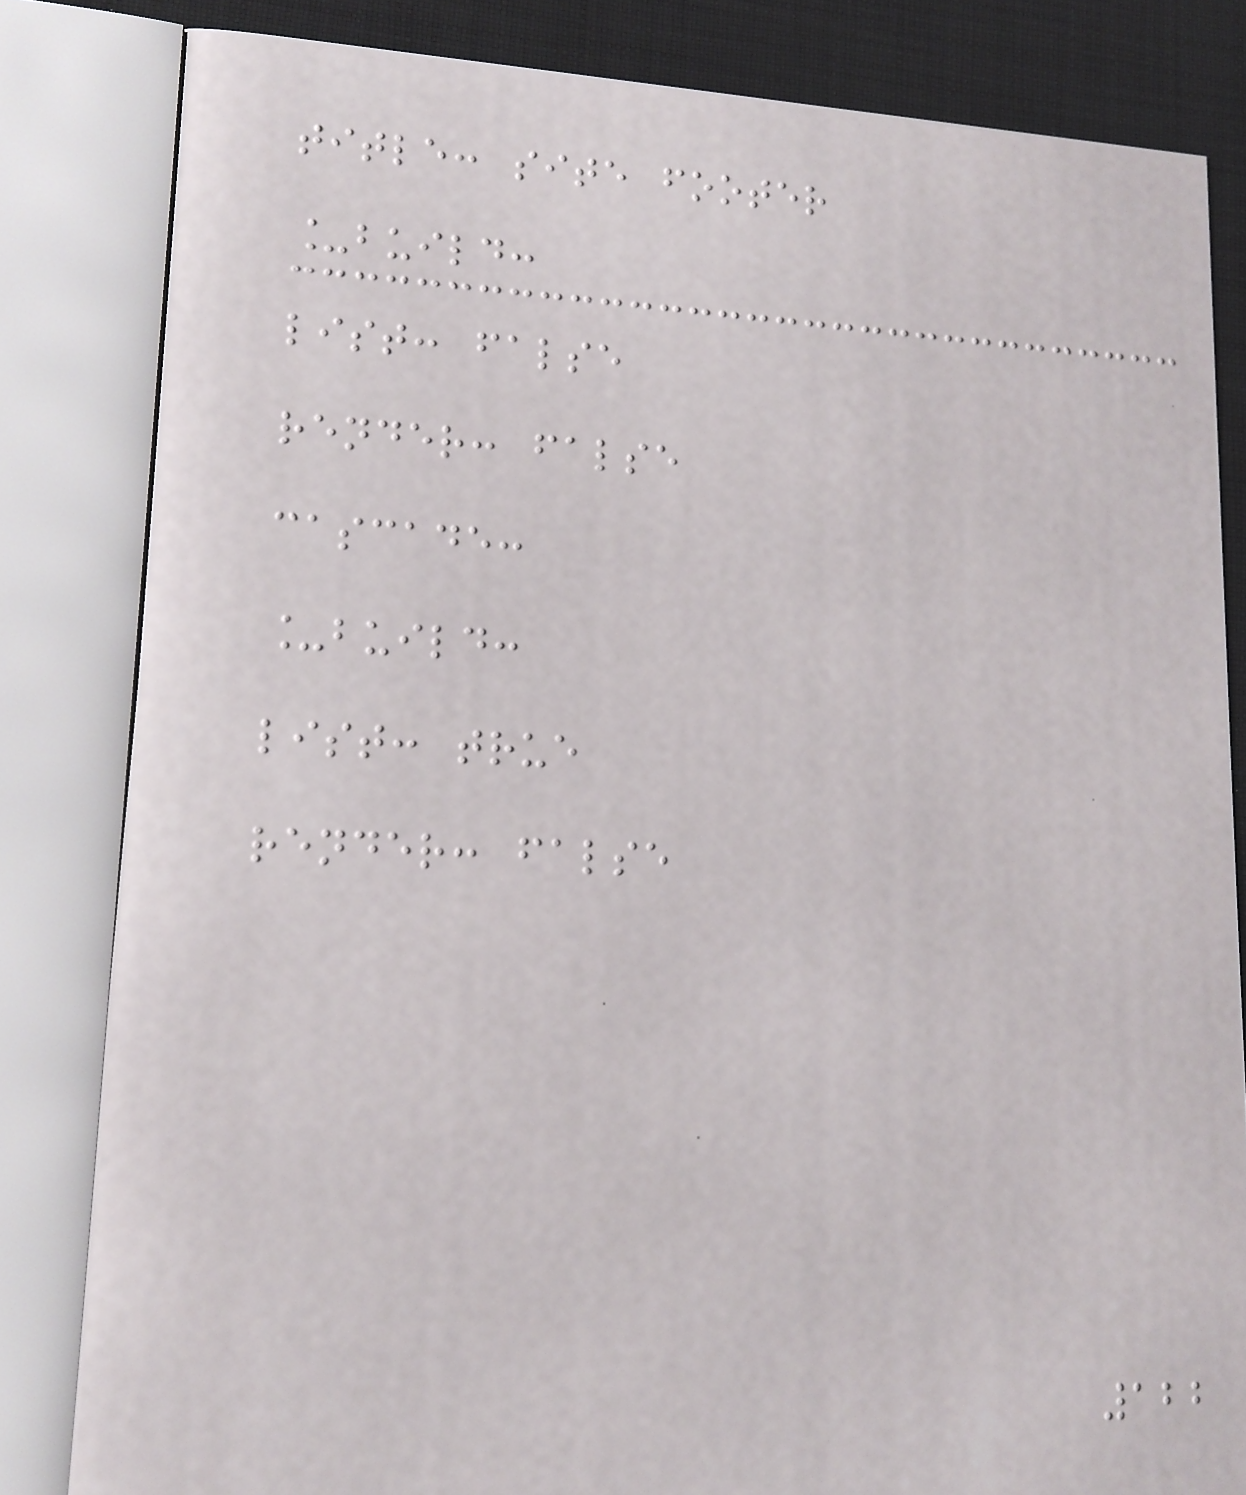title: site footer
_build:
list: false
render: false
cascade:
_build:
list: true
render: false
122
